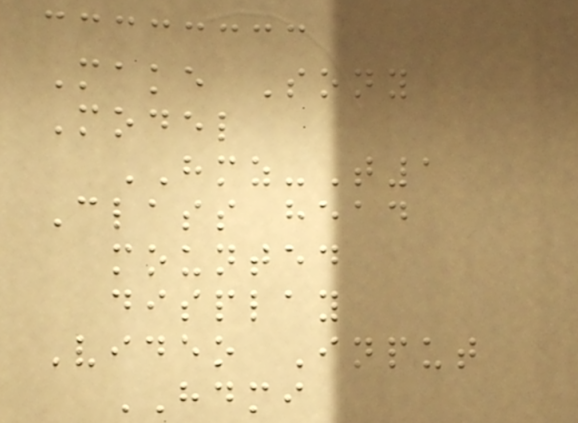Make Sony
Model
HMZ-T1
Class head
mounted
display
Video Input
HDMI
